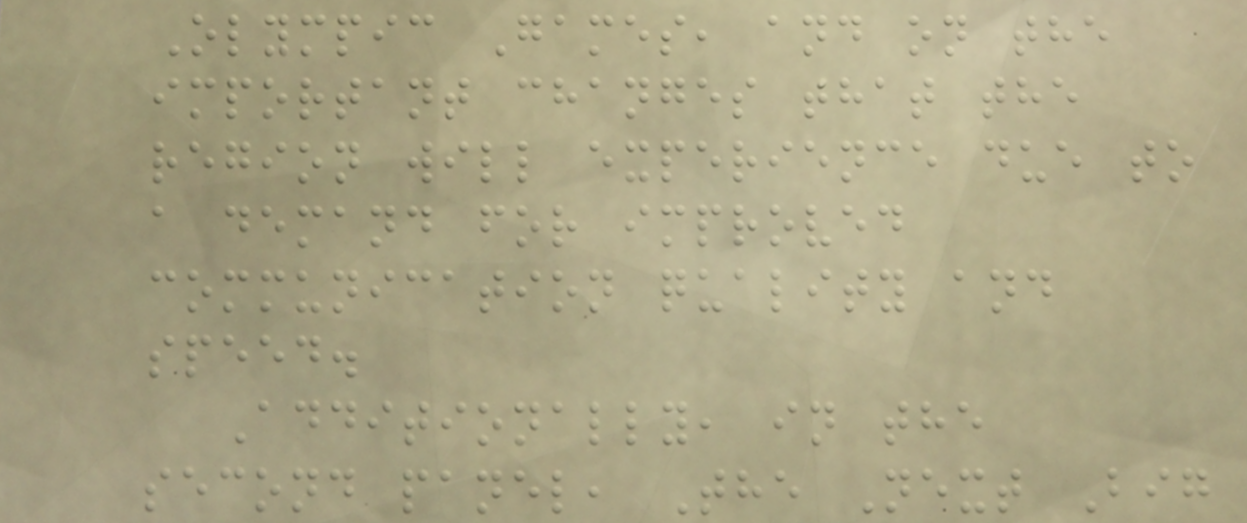Olympic Games, and on the
important changes that the
region will experience due to
a demand for improved
communication quality and
speed.
Additionally, in the
second panel, The Next Big
